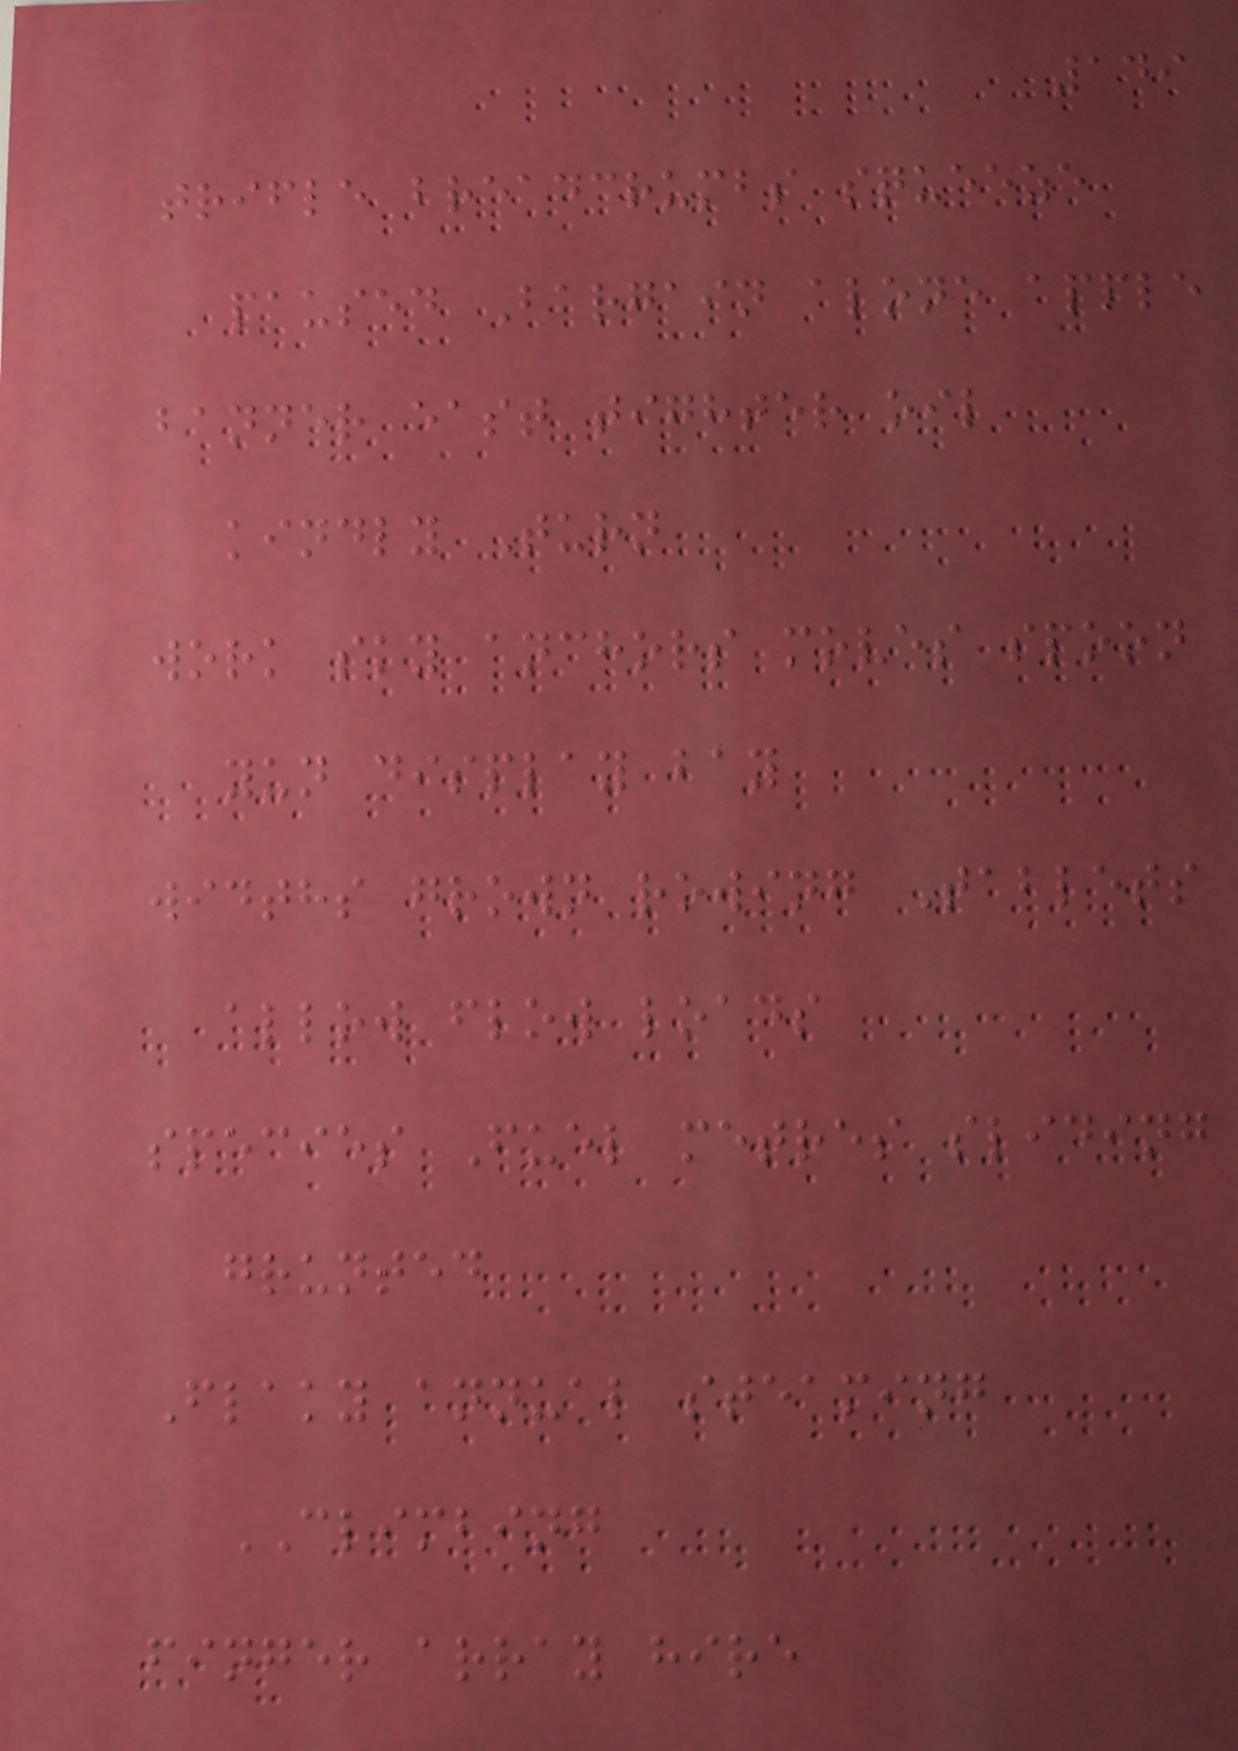149
trifle breadcrumbs squeeze
paused Bargain alone apple
banner east tighter oil
kindly Turn
work sky anchors moves spoon
yun display bay
widths grown rowing Tablets
allow flow loads
species Fuel metres sliding
grunted
Flaky annual steaming
CLIMBING
finger array hire
